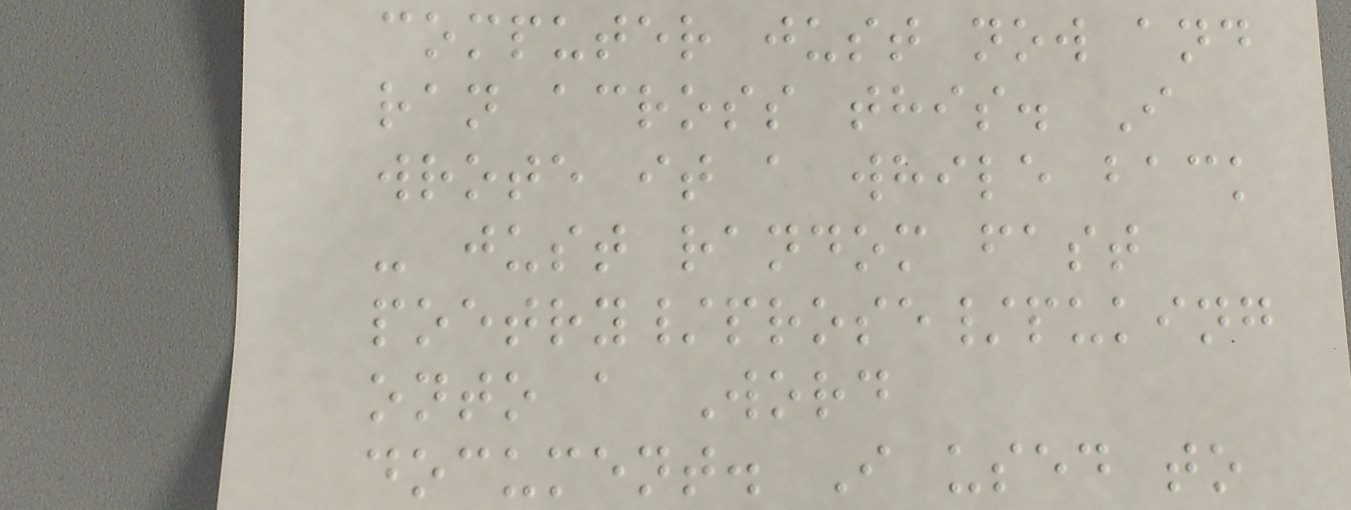computer just now and
ran across this. I
wrote it a while back
- just random fast
poetry/prose/puking
onto a Word
document. I used to
